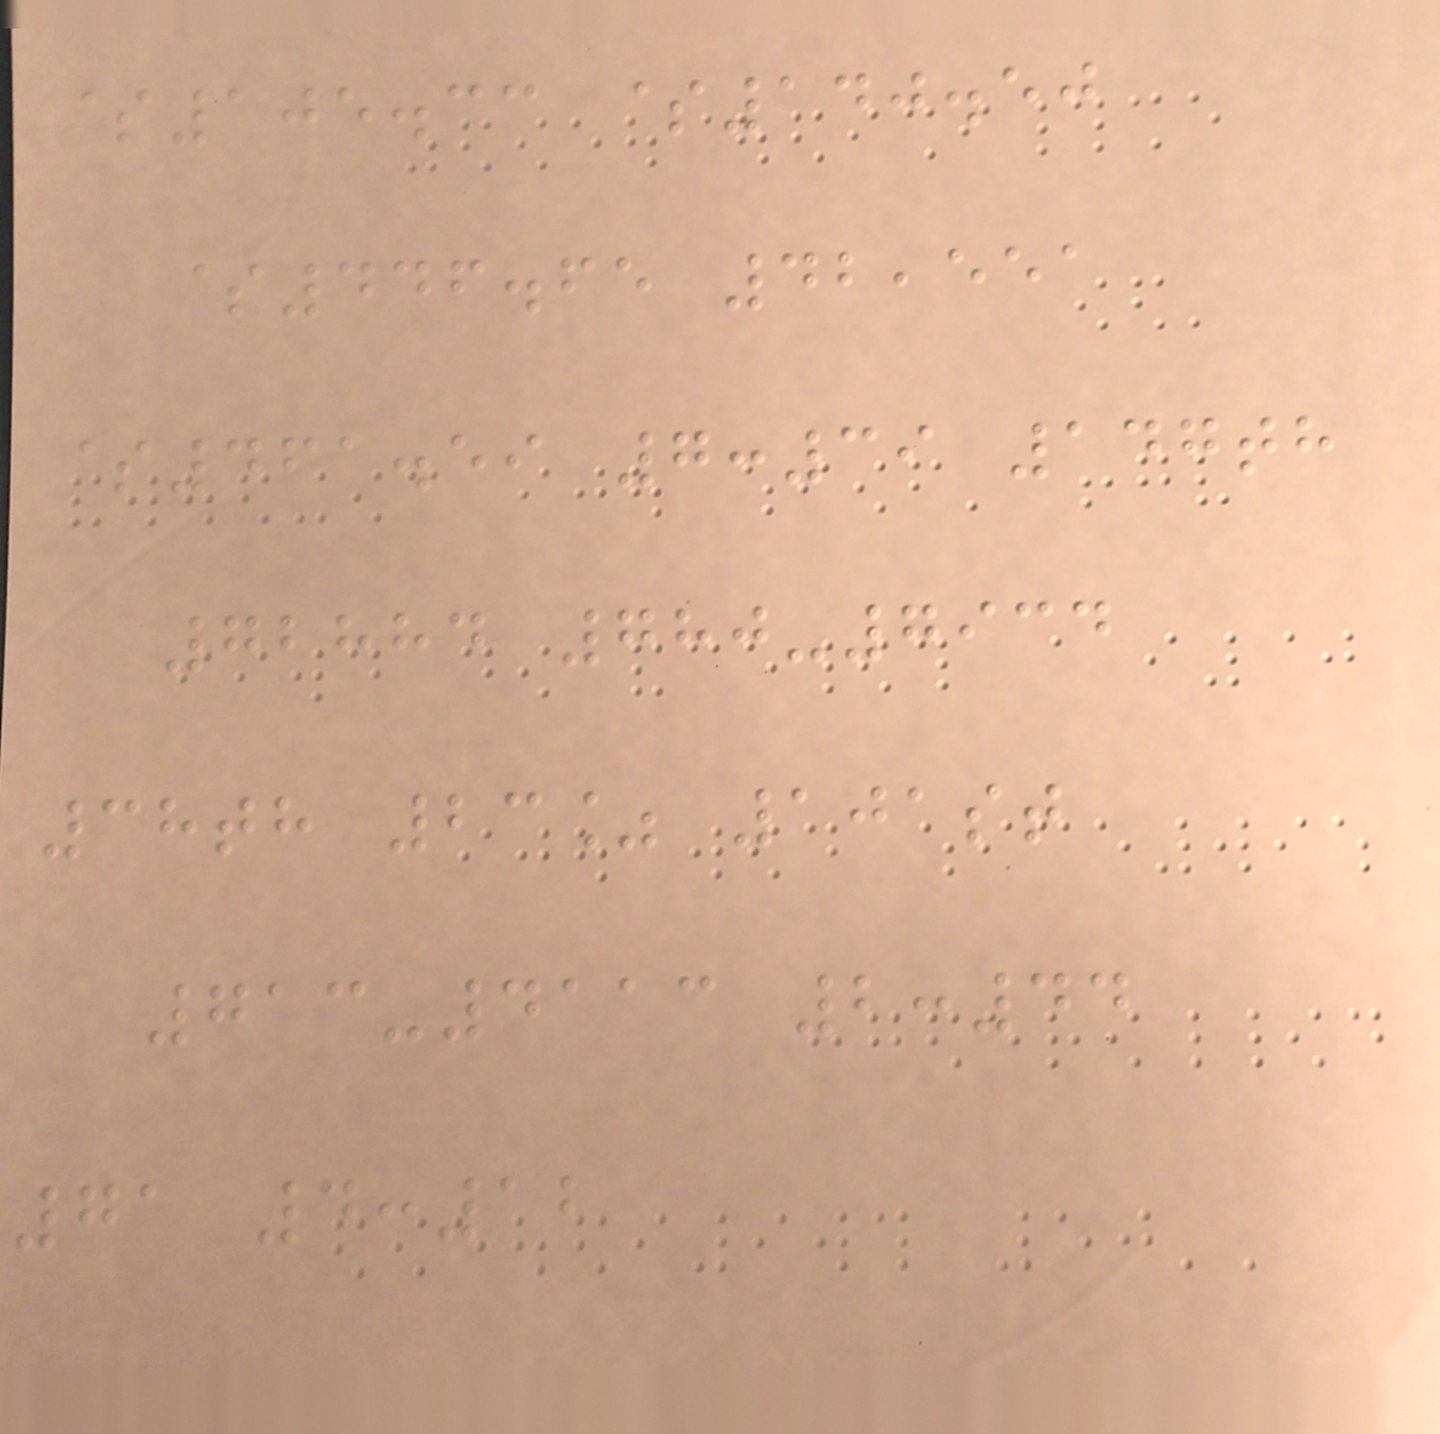$105.33 $140.50
$446.65 42,551
$461.59 7:39 147th
72884 780-7934
38th 23% 101st
713-4113 2:44
71 4:12
